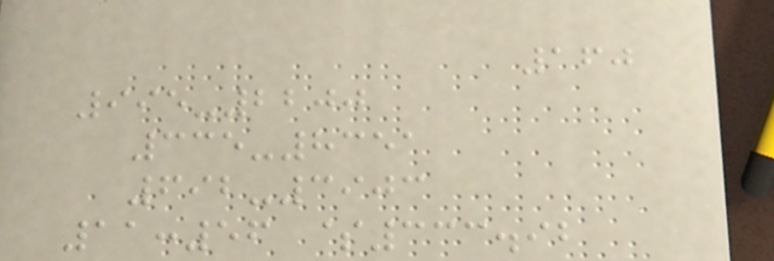160
995-2200
335-8351
692-3903
11:56 $333.92
